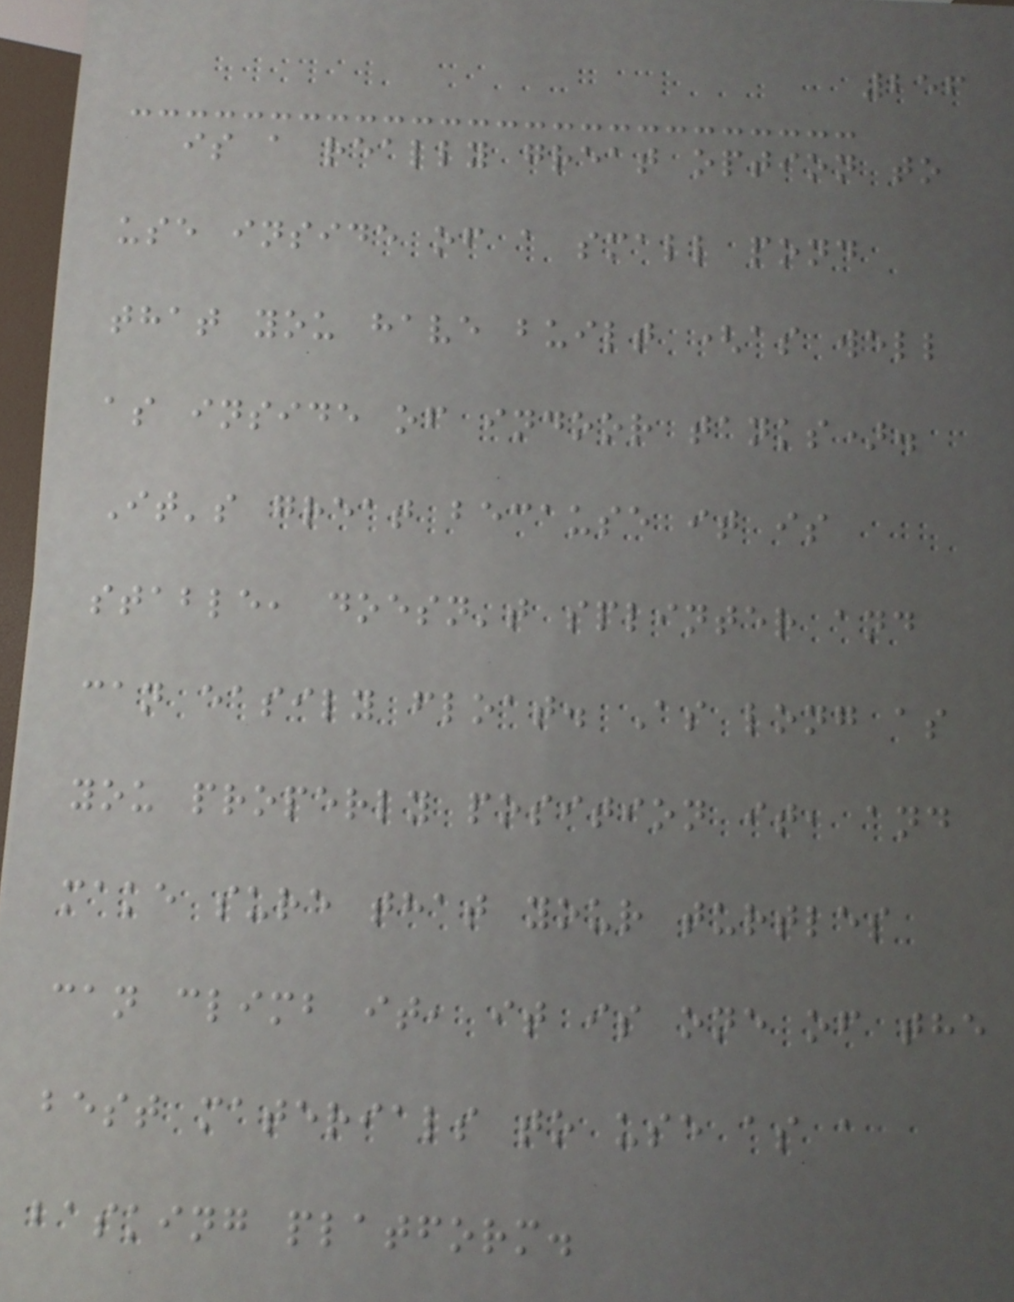256
is a really great option to
use inside of a small pond
that you have built (as well
as inside of indoor tanks).
It's great because it is
stable, doesn't splinter and
can easily float. As long as
you properly position it, and
make sure that your turtles
can climb it, it is one of the
best materials to use as a
basking platform.
